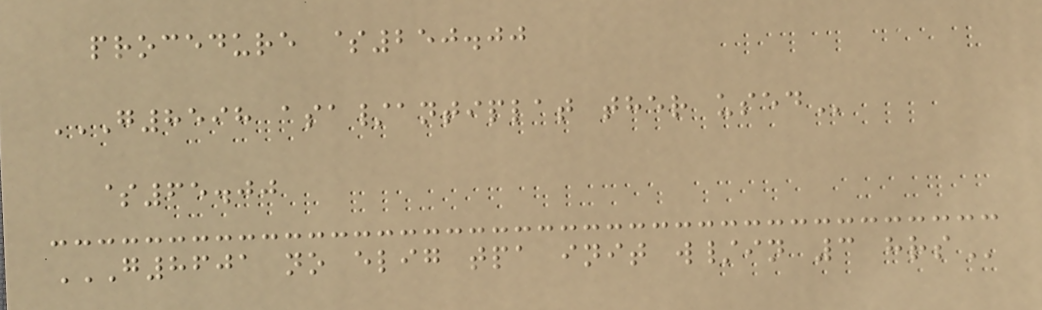procedure $250.00
G8598 ASA/ANTIPLAT THER USED
$65.00
G8601 NO ELIG TPA INIT W/IN 3 HRS
